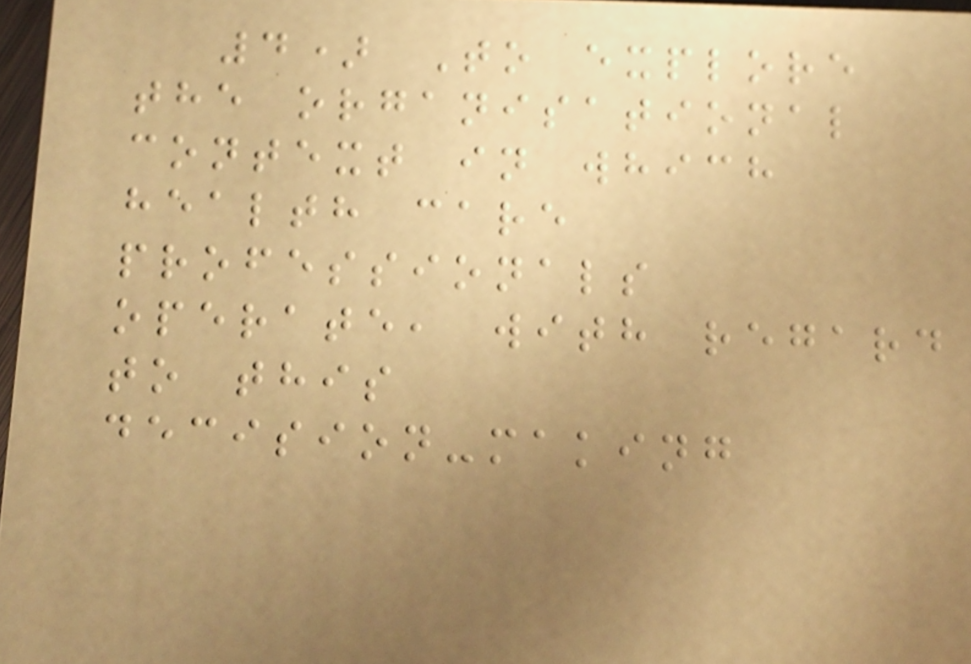4) To explore
the organisational
context in which
health care
professionals
operate, with regard
to this
decision-making
